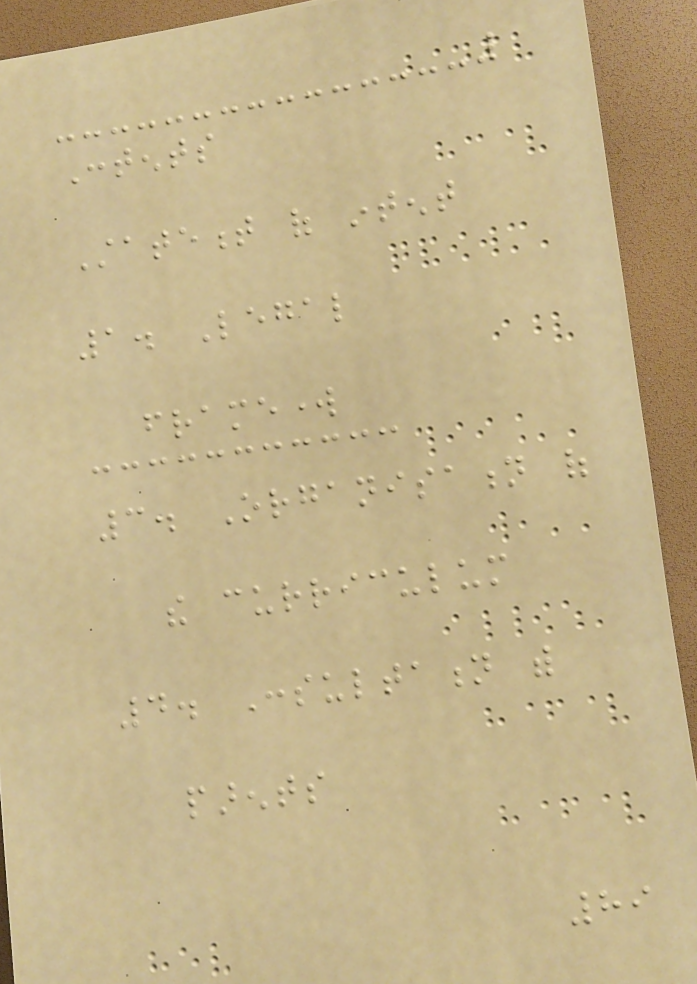Contents
Statement of intent
1. Legal
framework
3. Organisation of
the curriculum
4. Consultation with
parents
89
